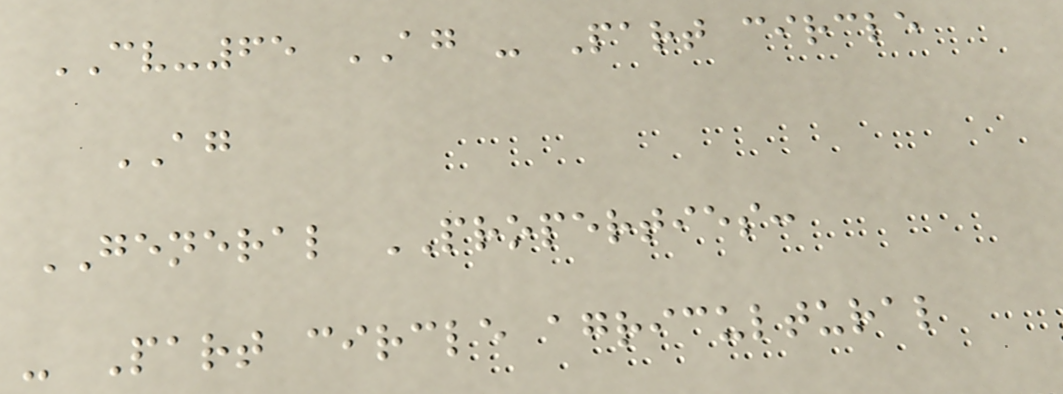CV-65 AG - Part circle
AG
GENERAL PROPERTIES:
- Part circle agricultural
